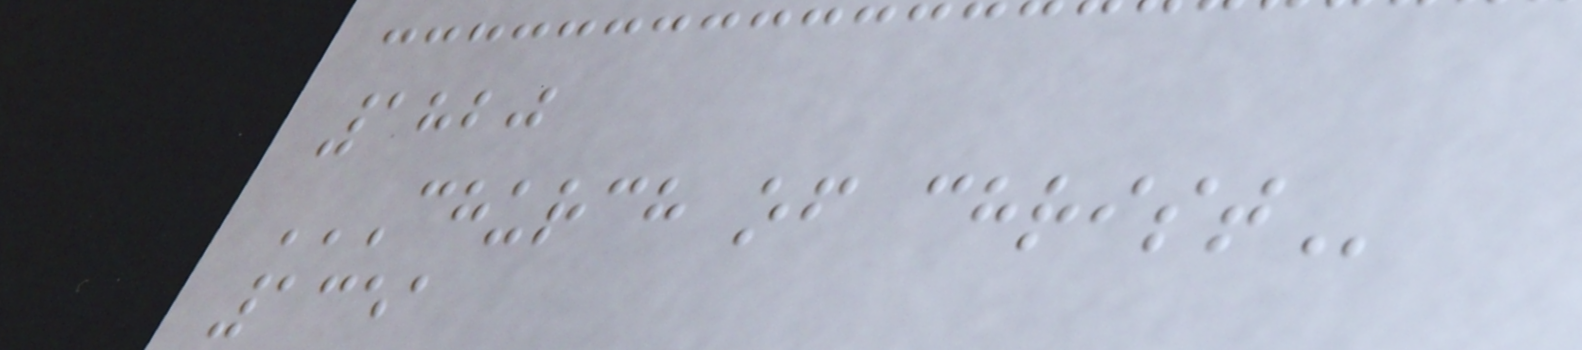1820
CHURCH OF CHRIST
1351
